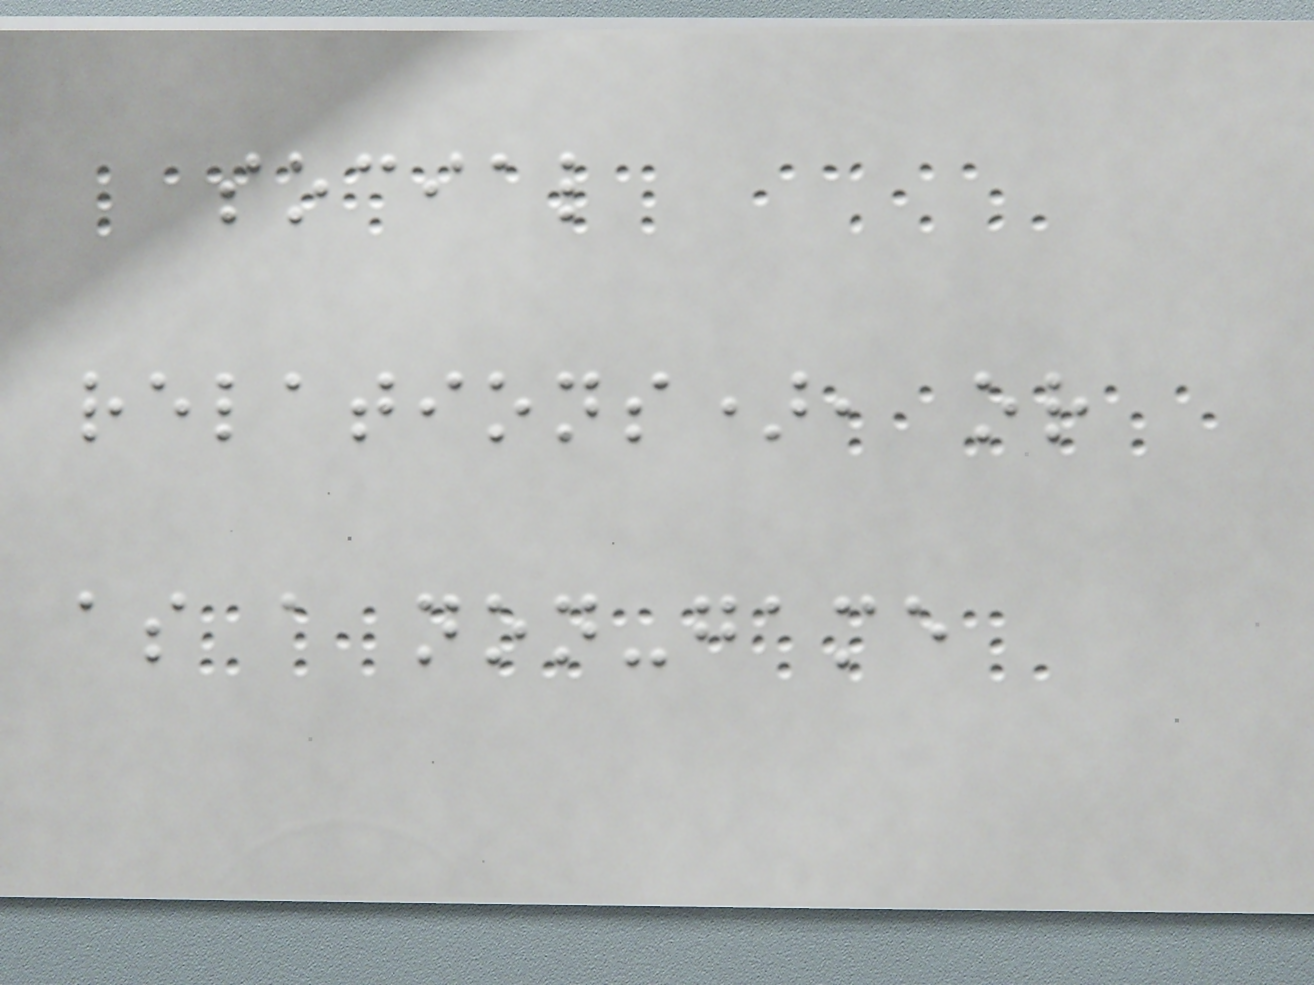social
relations), or
as a non-game
